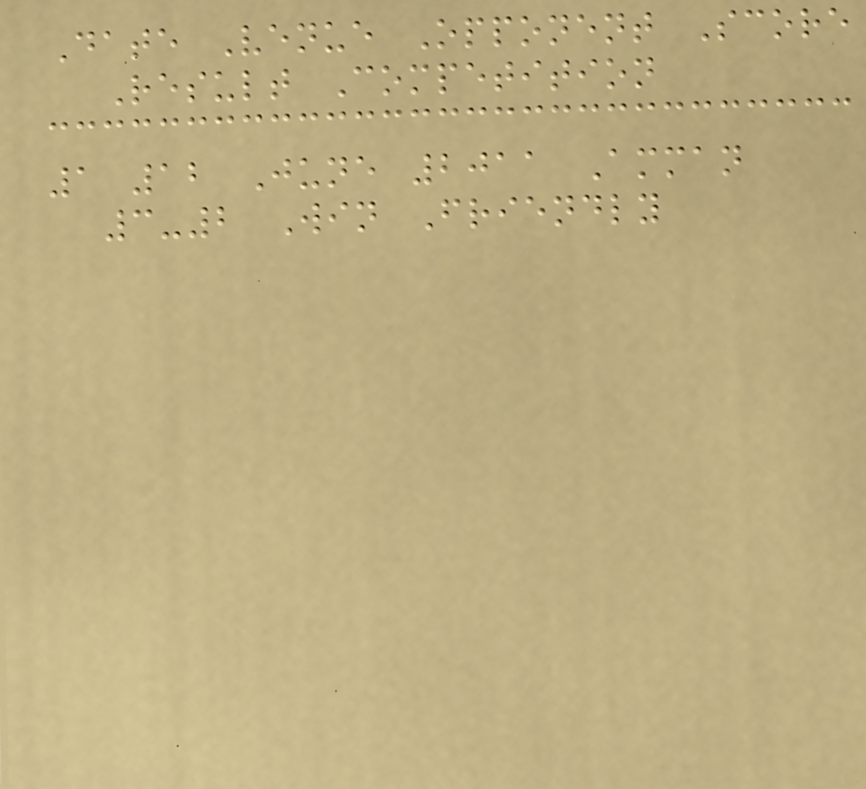Date Venue Opponent Score
Result Competition
1 12 June 2011 Amman
3-2 Win Friendly
